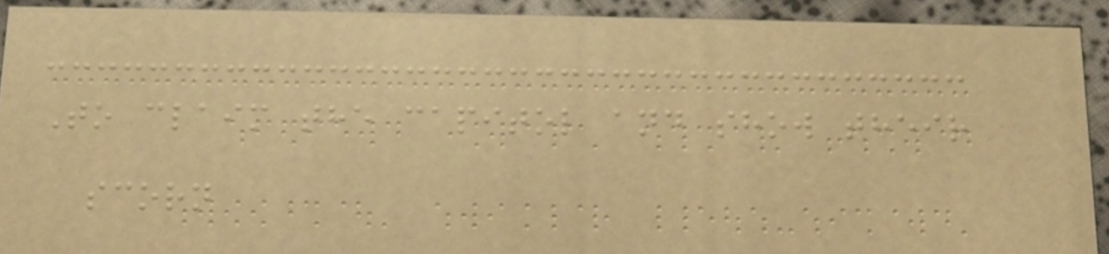To claim the capitol and show their
scorn
